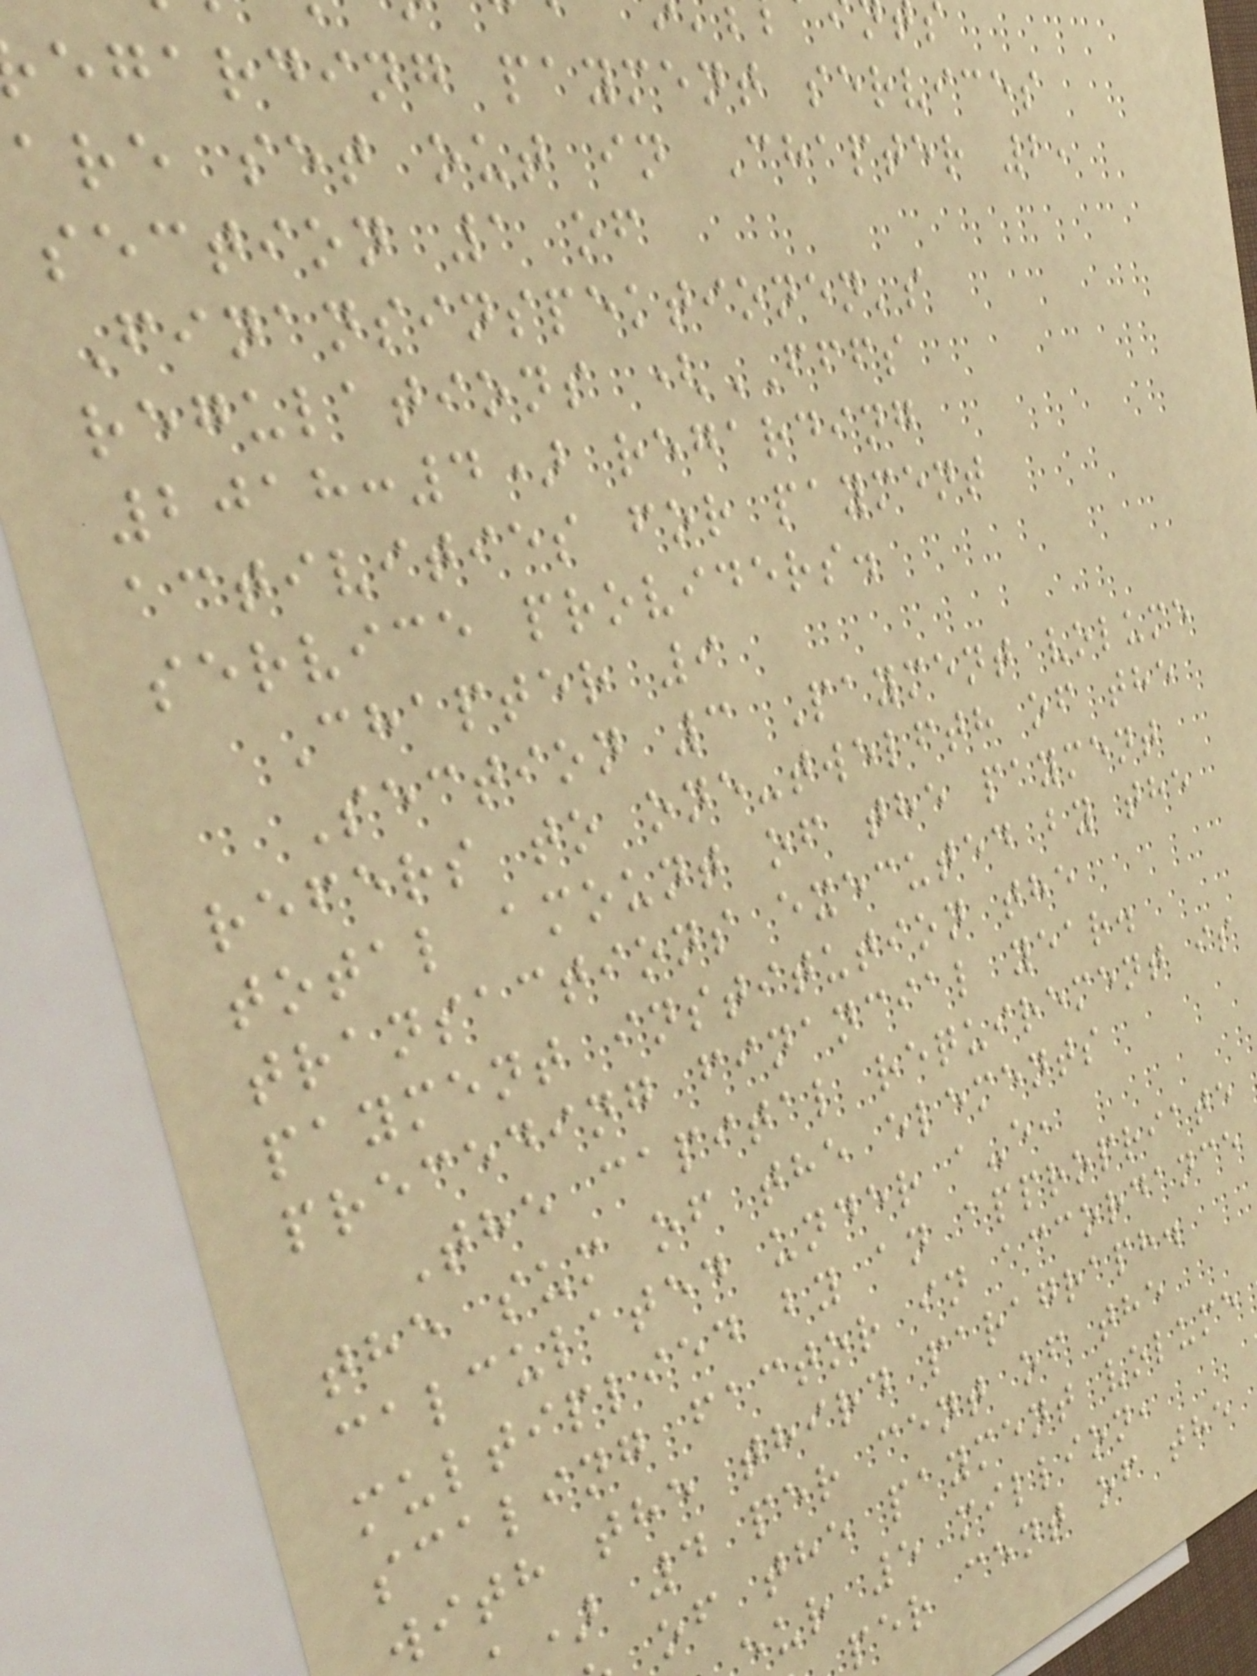egarding payment services
are set out in Chapter 2,
section 1 of
Finansinspektionen's
regulations (FFFS
2018:4) regarding
activities for payment
service providers.
Chapter 9
Section 3 Payment volume
refers to one-twelfth of the
total amount of the payment
transactions executed by the
payment institution the
preceding financial year.
The capital requirement is
the sum of the elements
calculated under a-e,
multiplied by an appropriate
scaling factor in accordance
with the third paragraph.
) 4 per cent of the
of the payment volume
eur 5 million,
per cent of the
